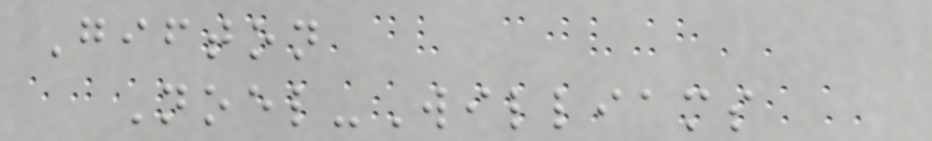Gifton
Noel-Williams
